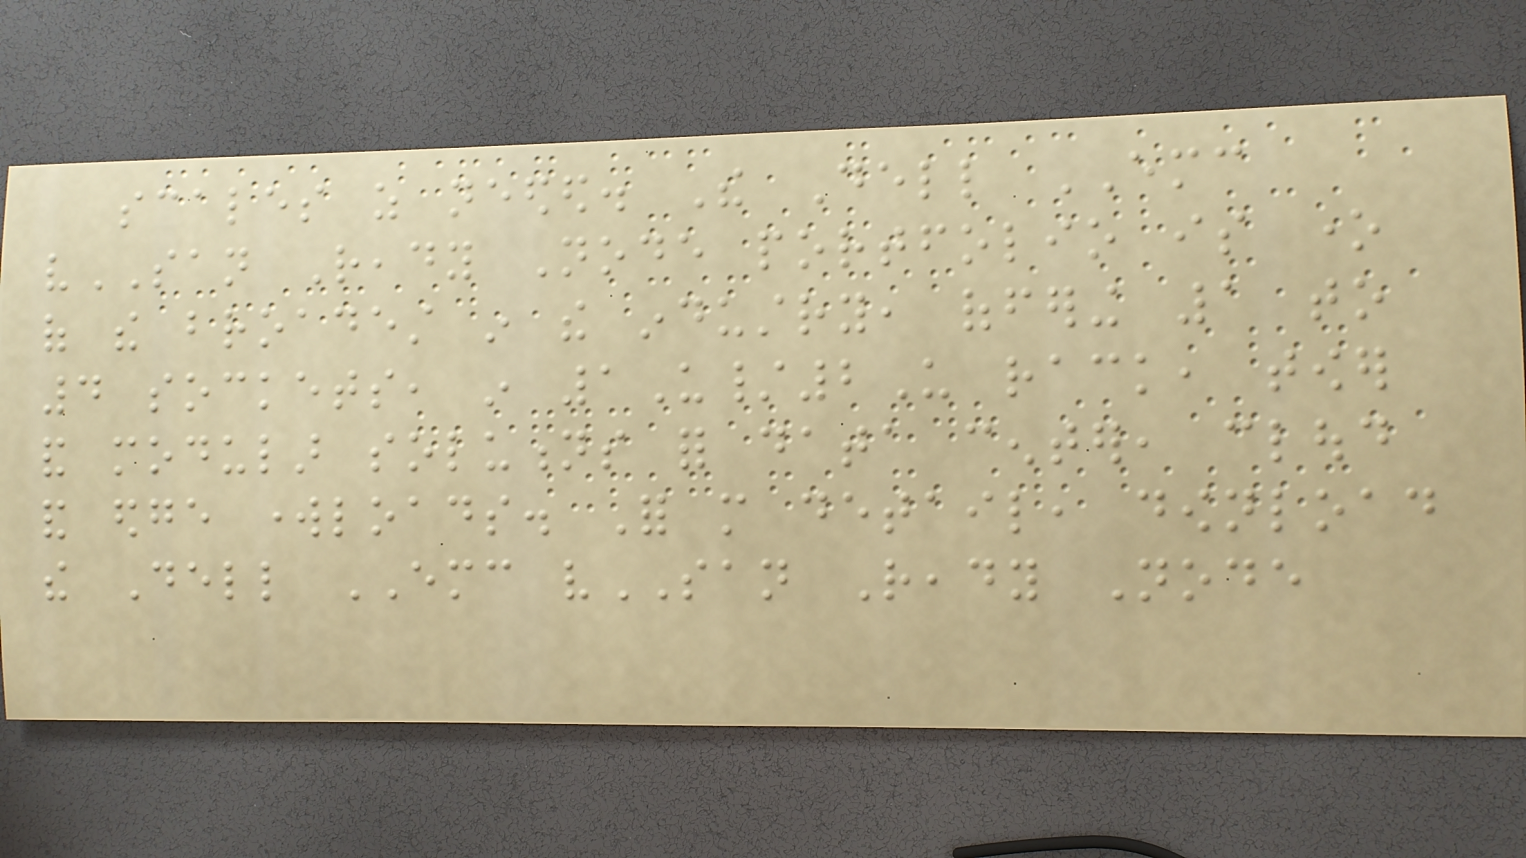scales as needed. The Dell EMC
vSAN Ready Node portfolio is one
of the broadest in the industry, offering 1 to
4 sockets, in 1U/2U rack, tower
and modular solutions for data center, cloud
and edge workloads. For more detail, download
the Dell EMC vSAN Ready Node
